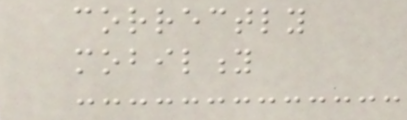correctly
mobility
